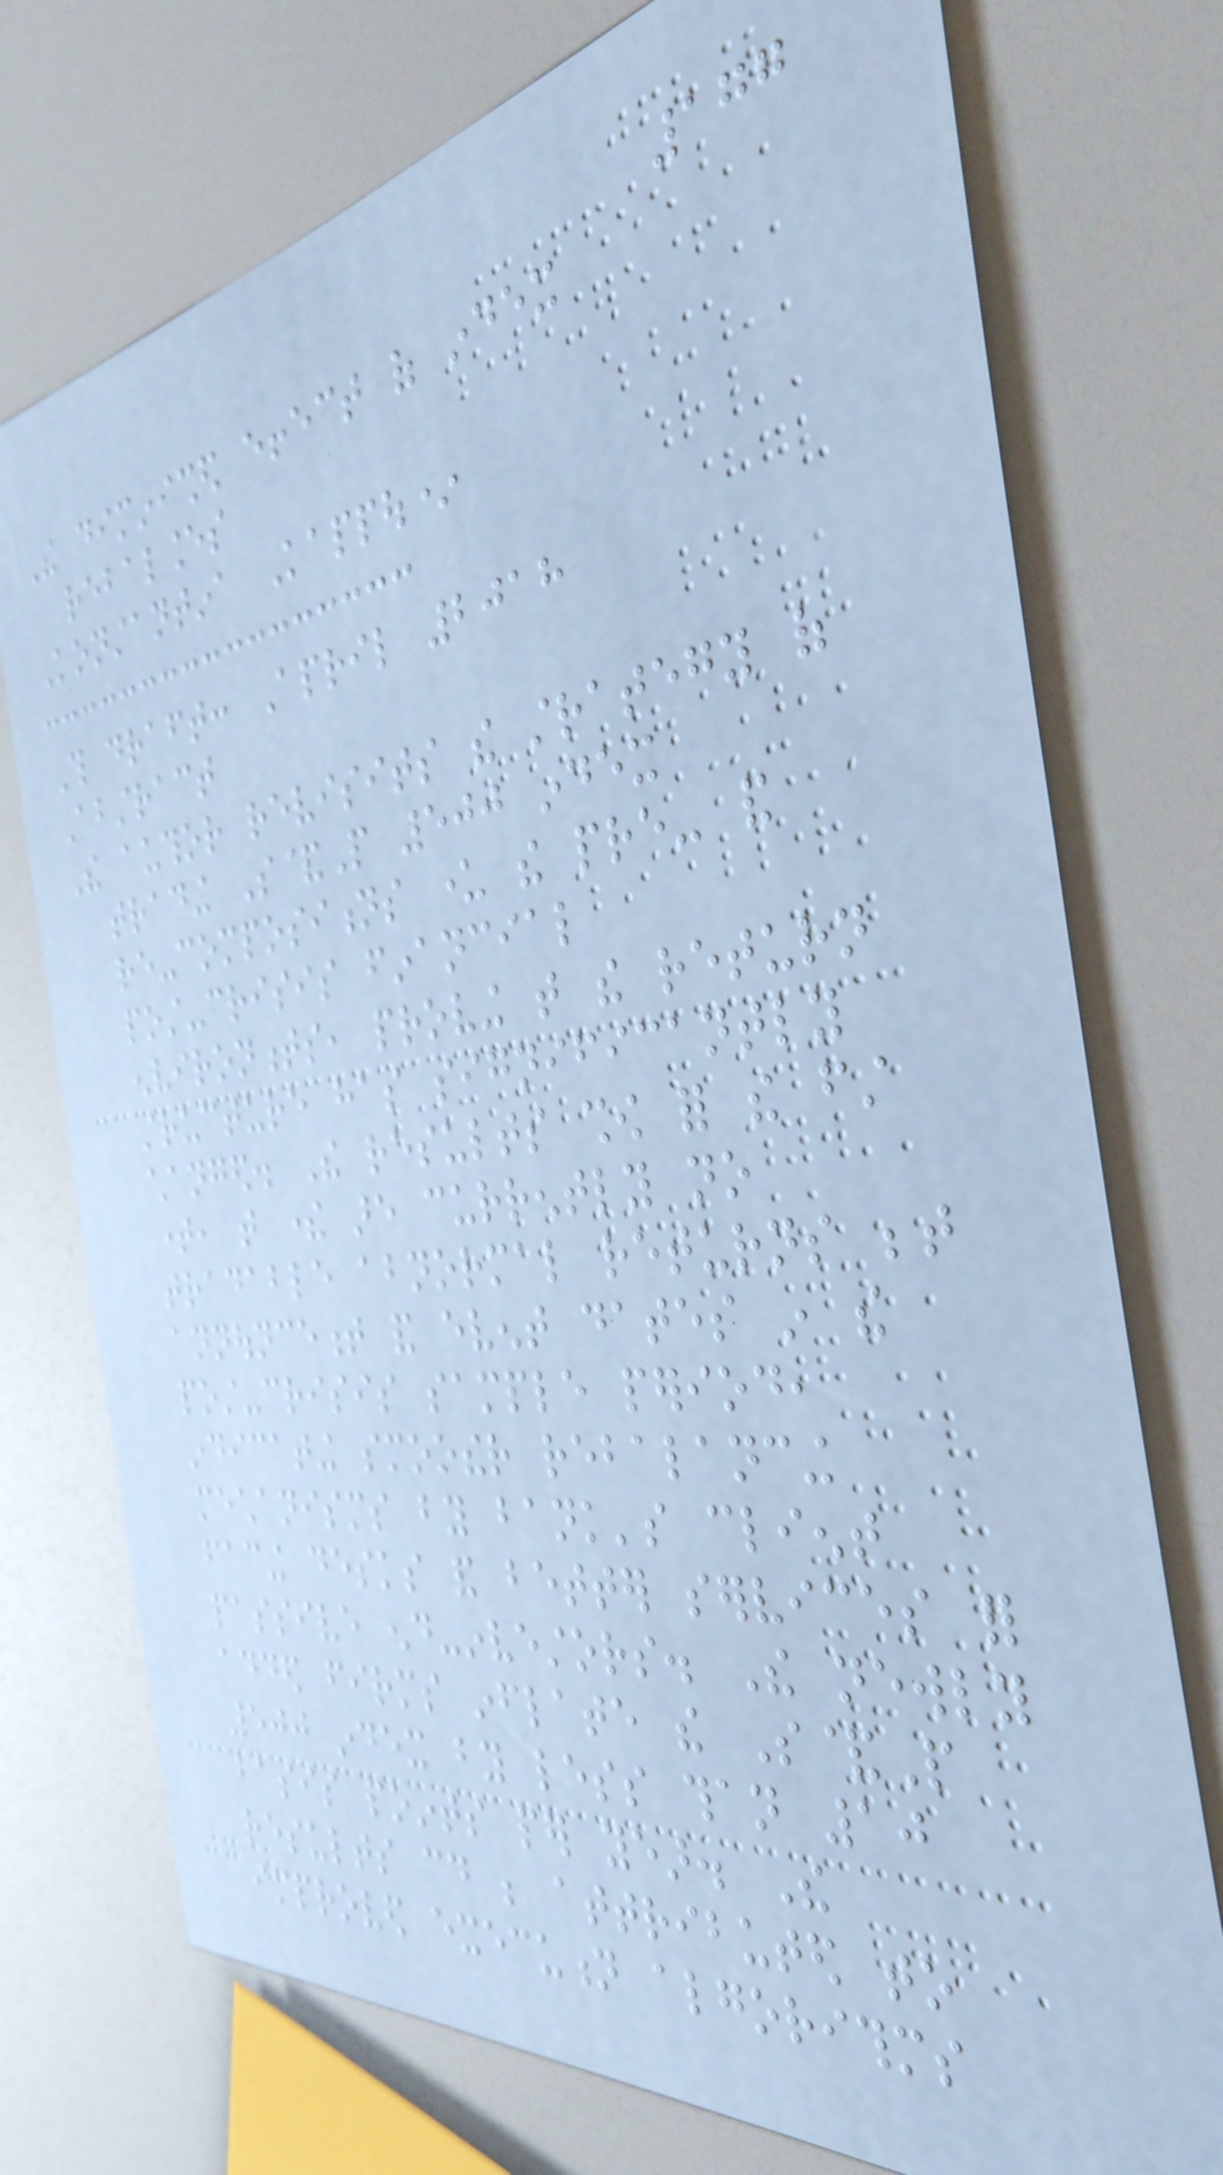177
The diminished effect of index
rebalances
Konstantina Kappou*
This draft: April 2018
Abstract
The author revisits the strategy of
trading S&P 500 index
re-compositions under the pre- and
post-crisis financial
environments, proving that the return
structure has significantly
changed. The results show for the first
time, that there are currently no
tradable abnormal returns between
announcement and event dates in the
post-crisis sample period,
indicating smoother rebalancing
mechanisms by bank's client
facing desks and better services for
passive end-investors. The newly
added firms inflate the S&P
500 index by less than 10
basis points per year. The
results could be attributed to
improved execution algorithms
